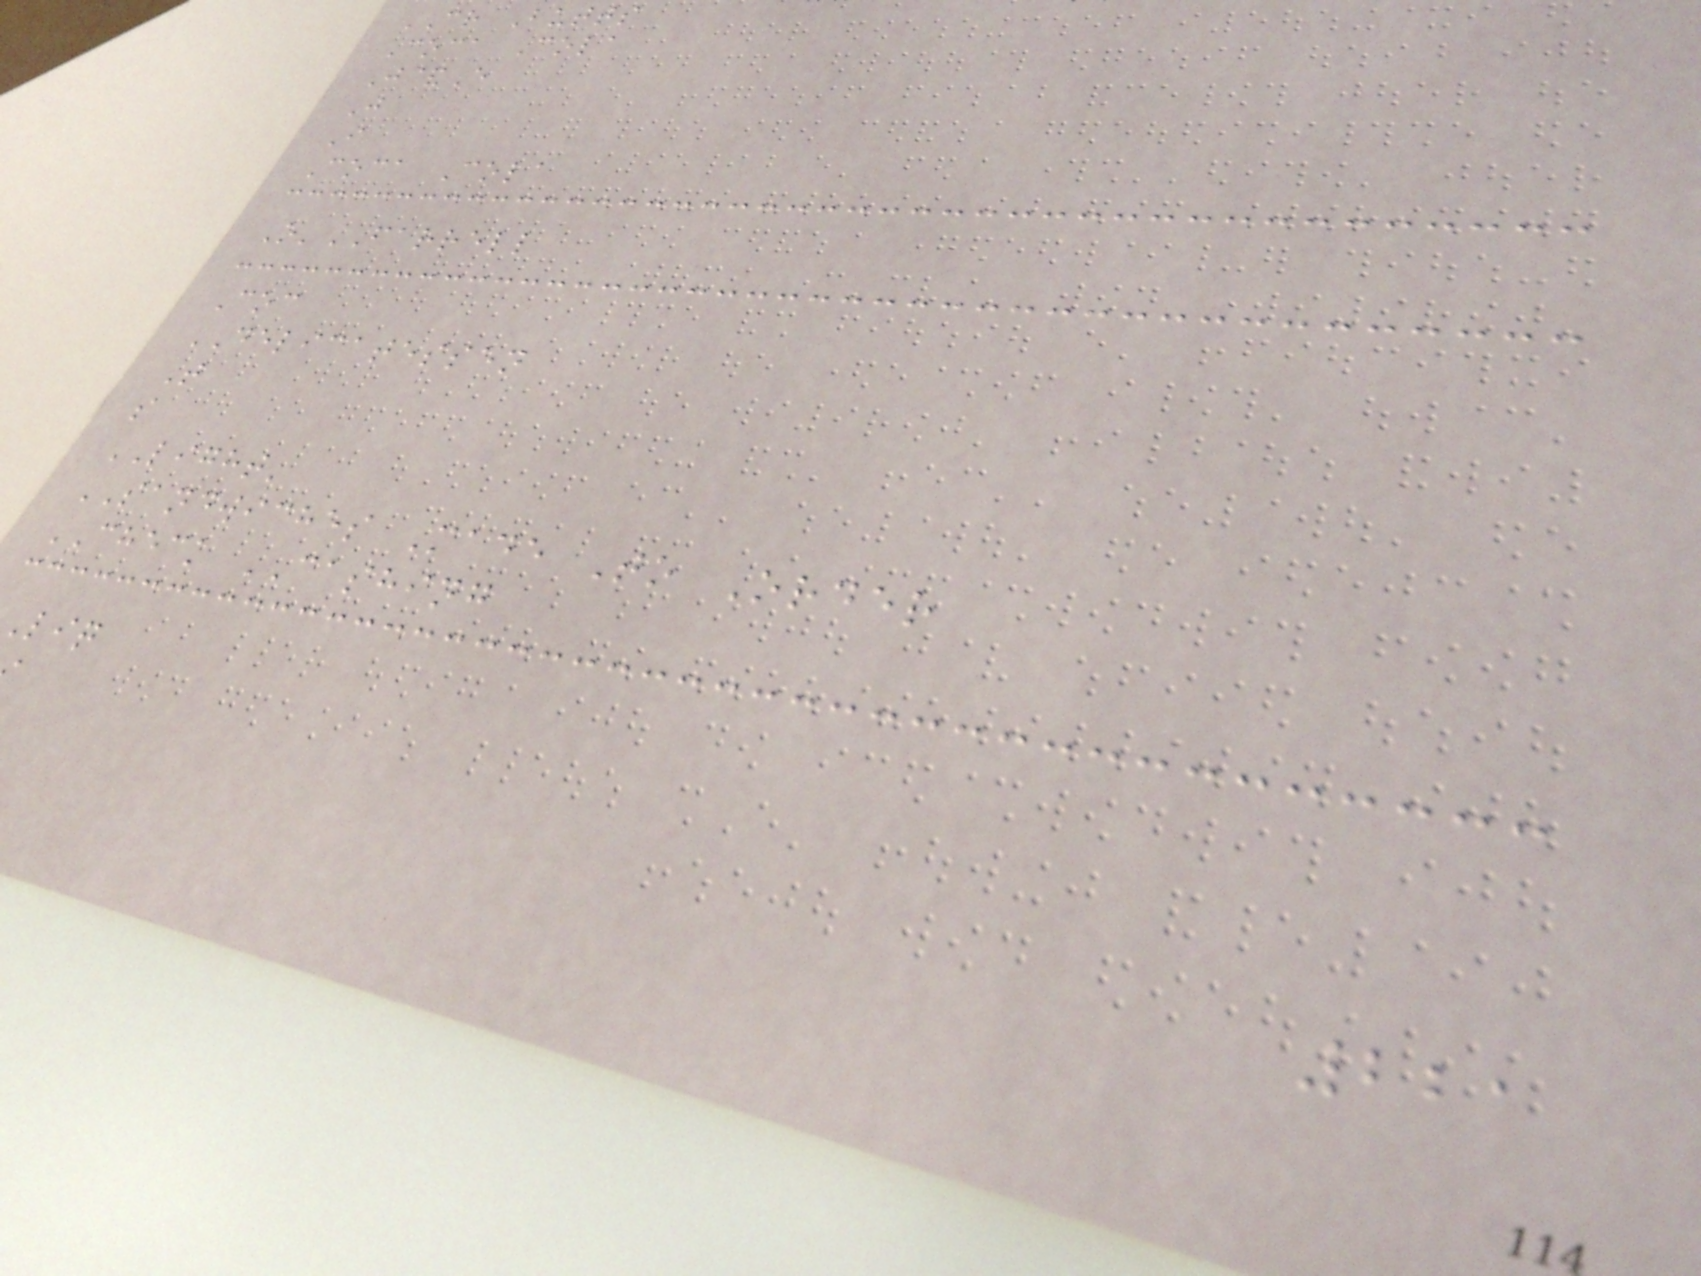CR Butts
Coca Cola
J&E
J
I
Coca Cola
O'FARRELL
Coc
DELICATESSEN
T
s
LIGHT'
SANDWICHES Made To Order
CHECK CASHING
221
